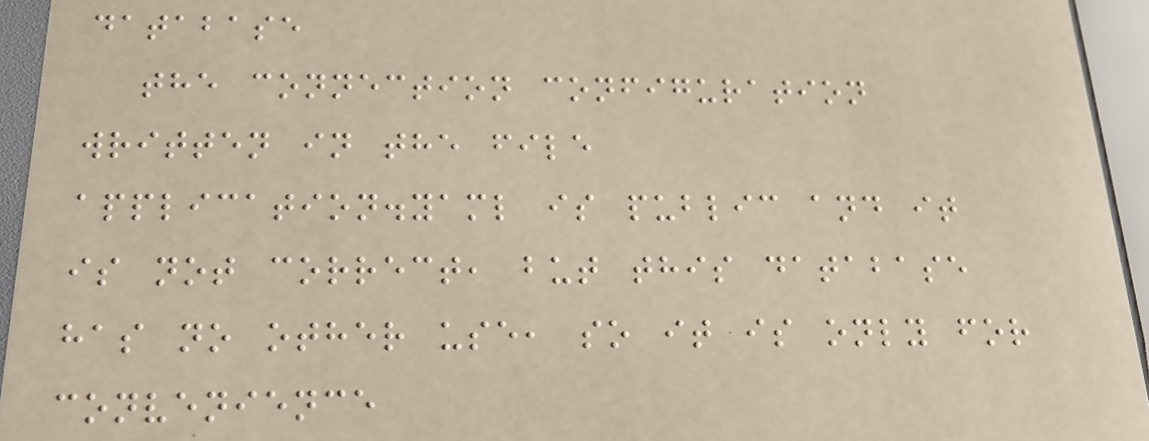database
the connection configuration
written in the file
application.yaml is public and it
is not correct, but this database
has no other use, so it is only for
convenience
